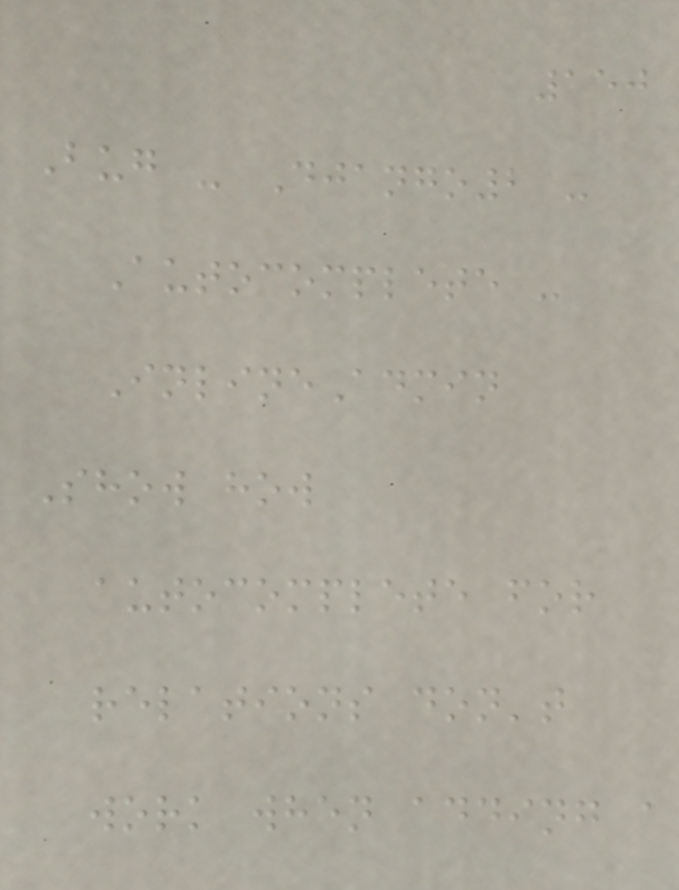150
Bug - Django2 -
Autocomplete -
InlineAdmin
Show how
autocomplete for
relations don't
work when adding a
